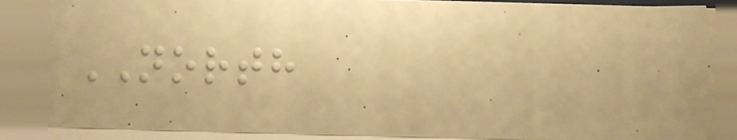NORTH
